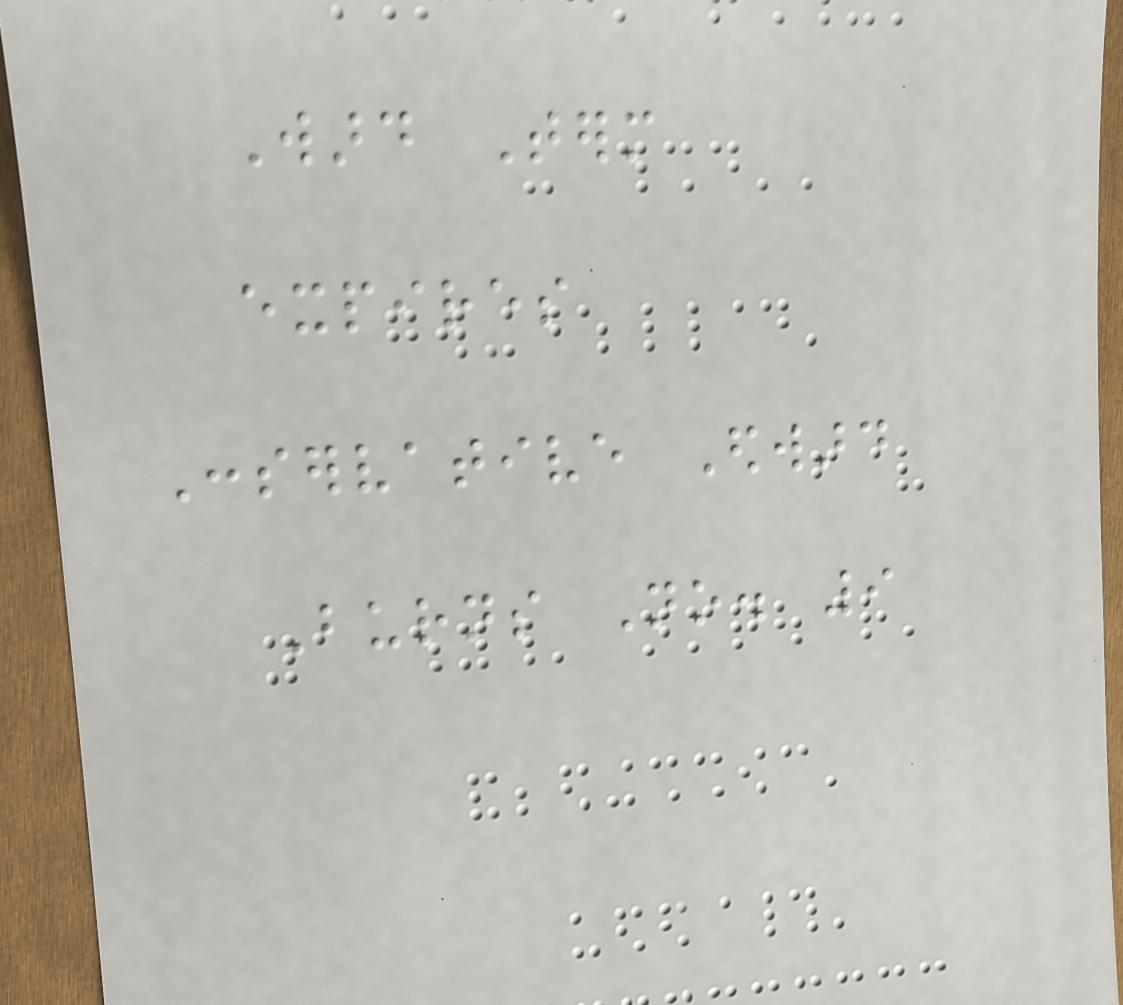Ward Term
expires
Conservative Edward
Burns No. 9
